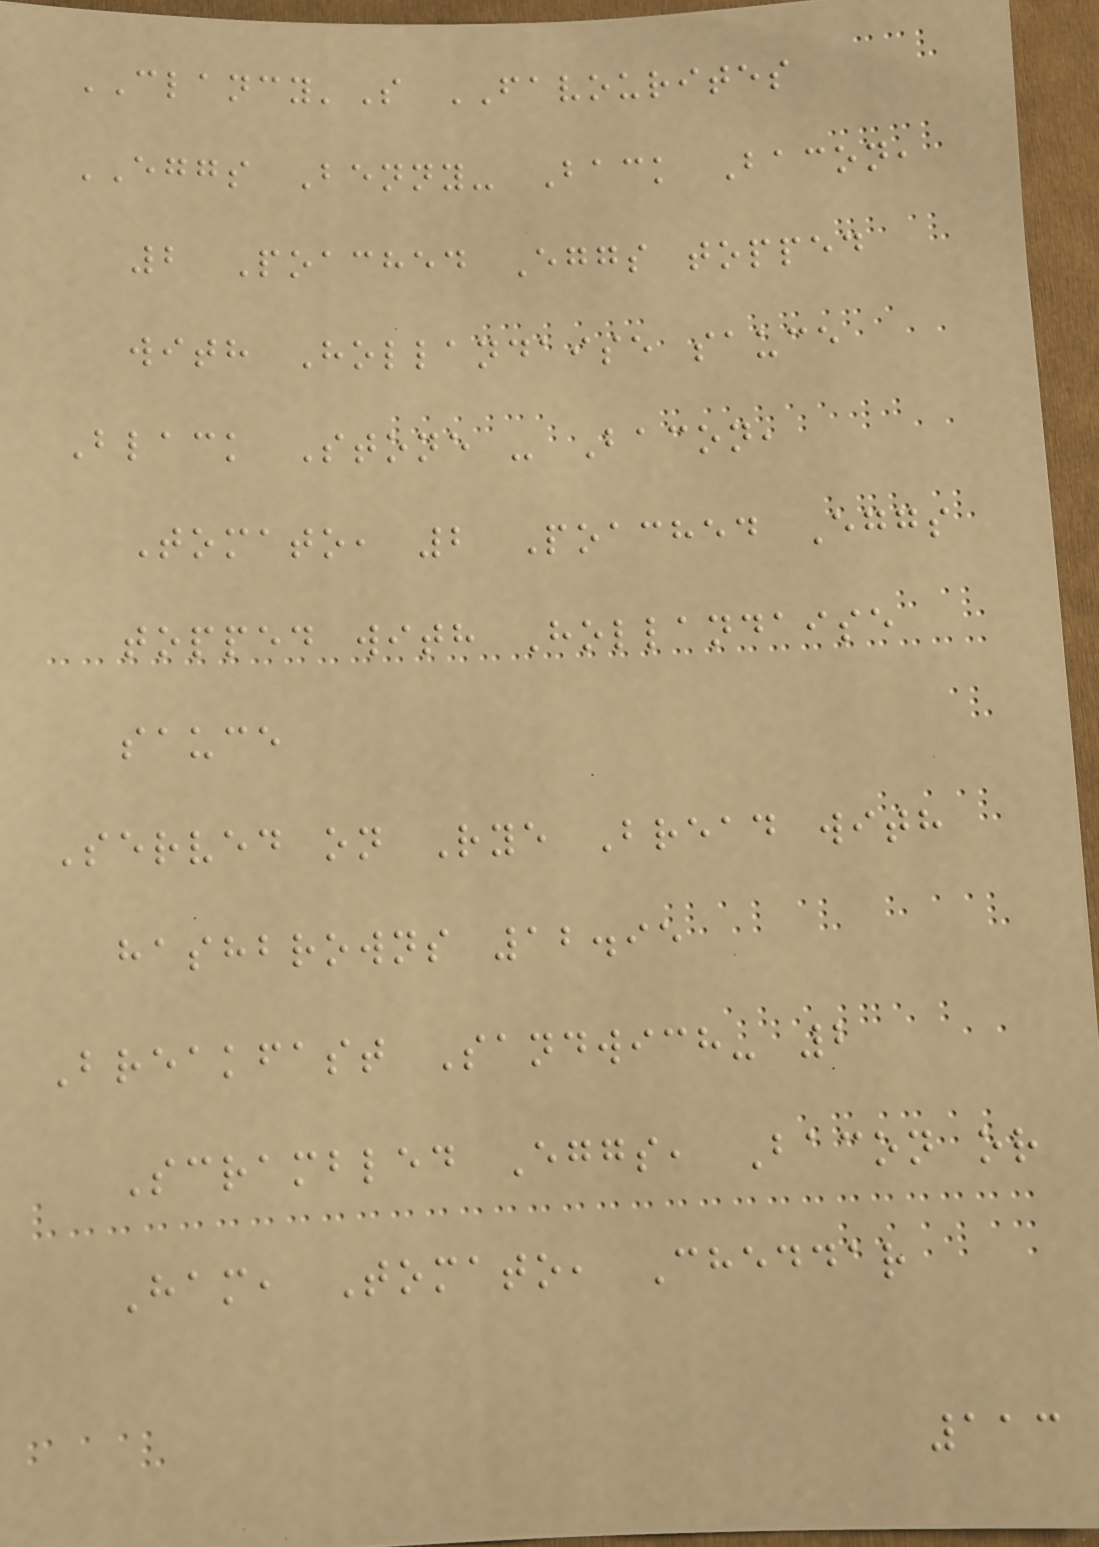CLANCY'S FAVOURITES
EGGS Benny- Back Bacon,
2 Poached Eggs topped
with Hollandaise sauce
Black Stone - Bacon,
Tomato, 2 Poached Eggs
topped with Hollandaise
sauce
Served on Rye Bread with
hashbrowns 12.95
Breakfast Sandwich- 2
Scrambled Eggs, Bacon or
Ham, Tomato, Cheddar
113
